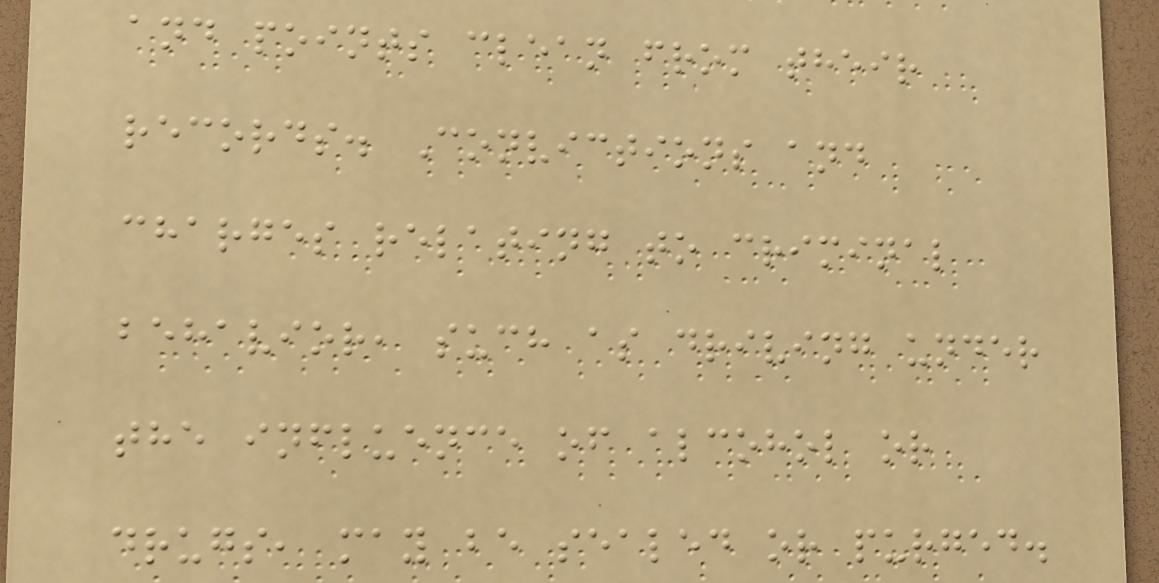and points clean from their
records. Convictions and
charges relating to criminal
behavior, such as driving under
the influence of alcohol or
drugs, may be sealed or purged.
